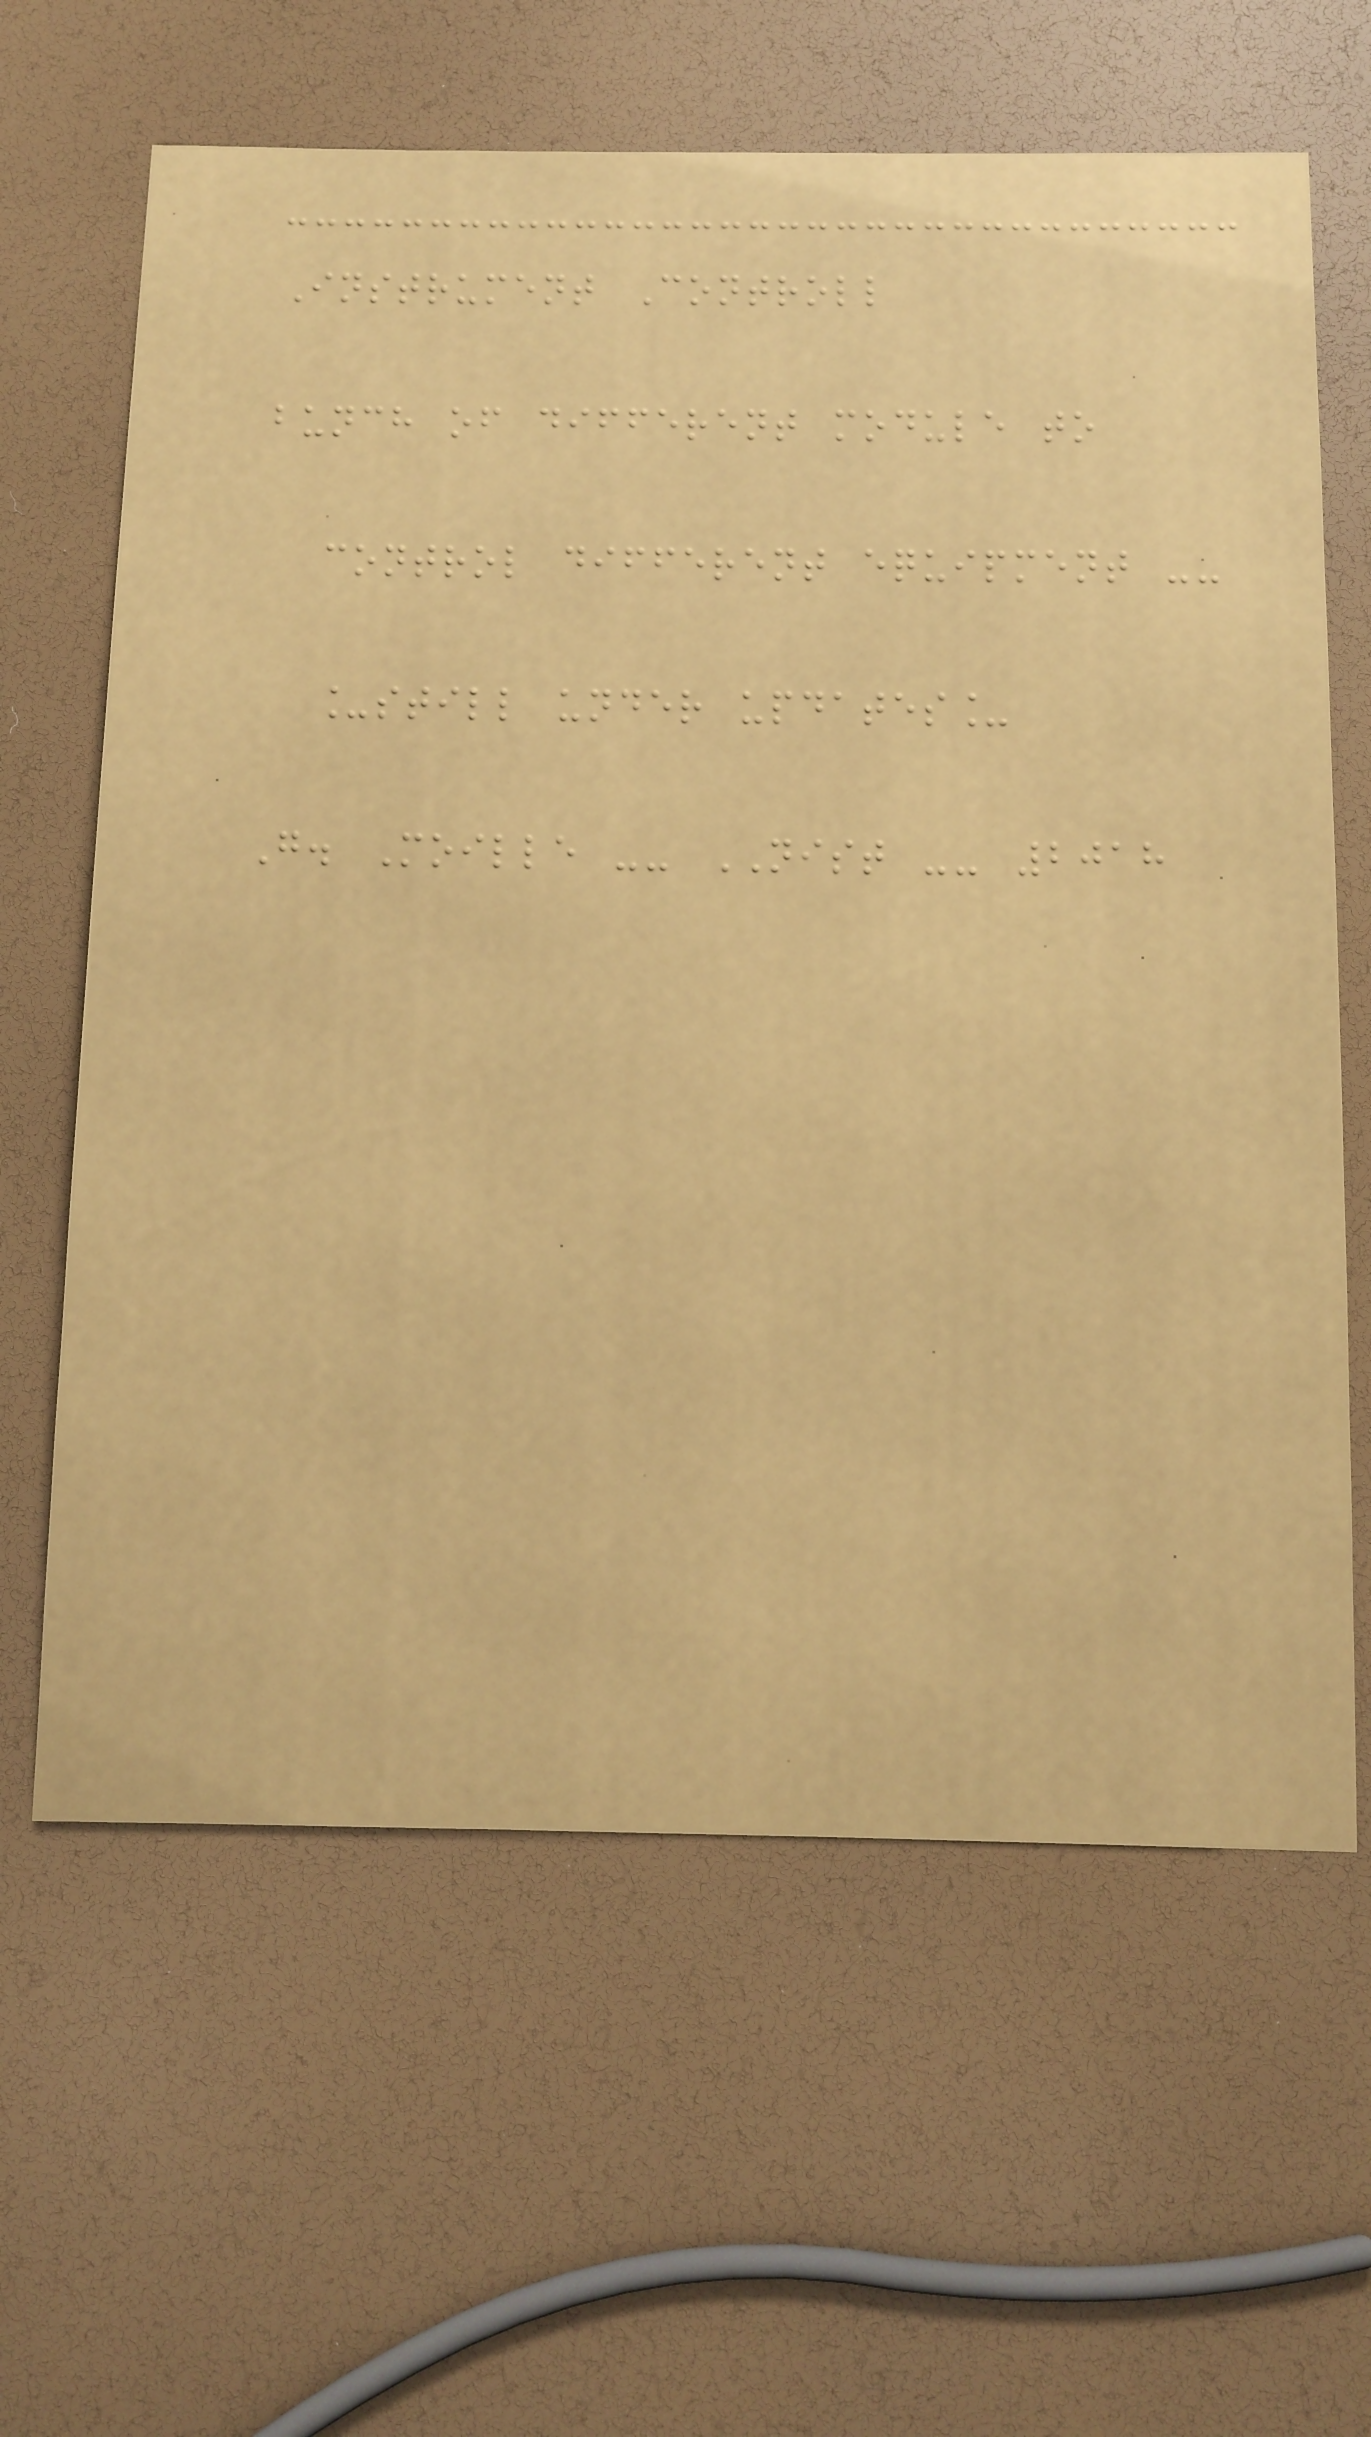Instrument Controll
bunch of different module to
control different equipment --
_still under updates_
G. Moille -- NIST -- 2018
